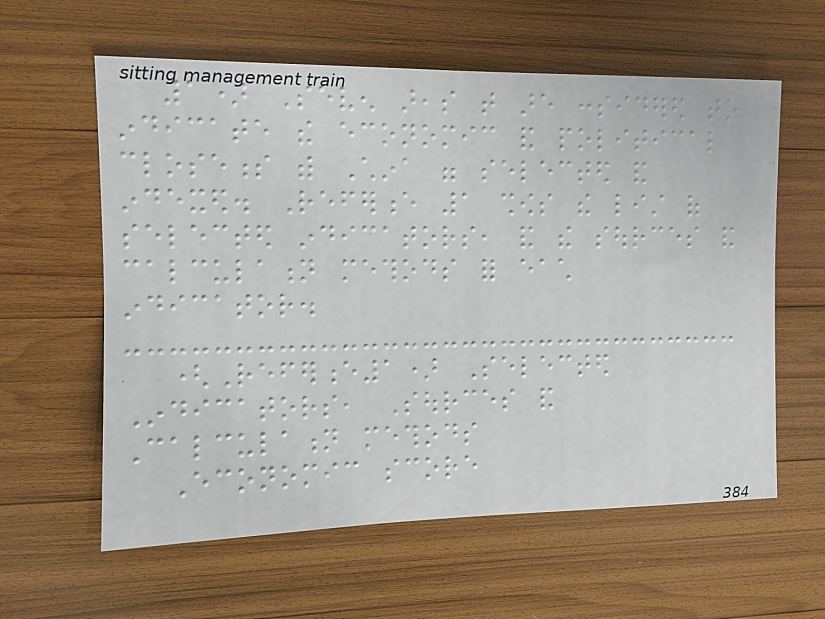1) Seven areas that are considered to
indicate the economic and political
closeness with China were selected and
indexed. Reference 1 shows the list of
selected indicators, and the sources and
calculation methods for each
indicator.
(Reference1) Selected
Indicators, Sources and
Calculation methods
Economic score
